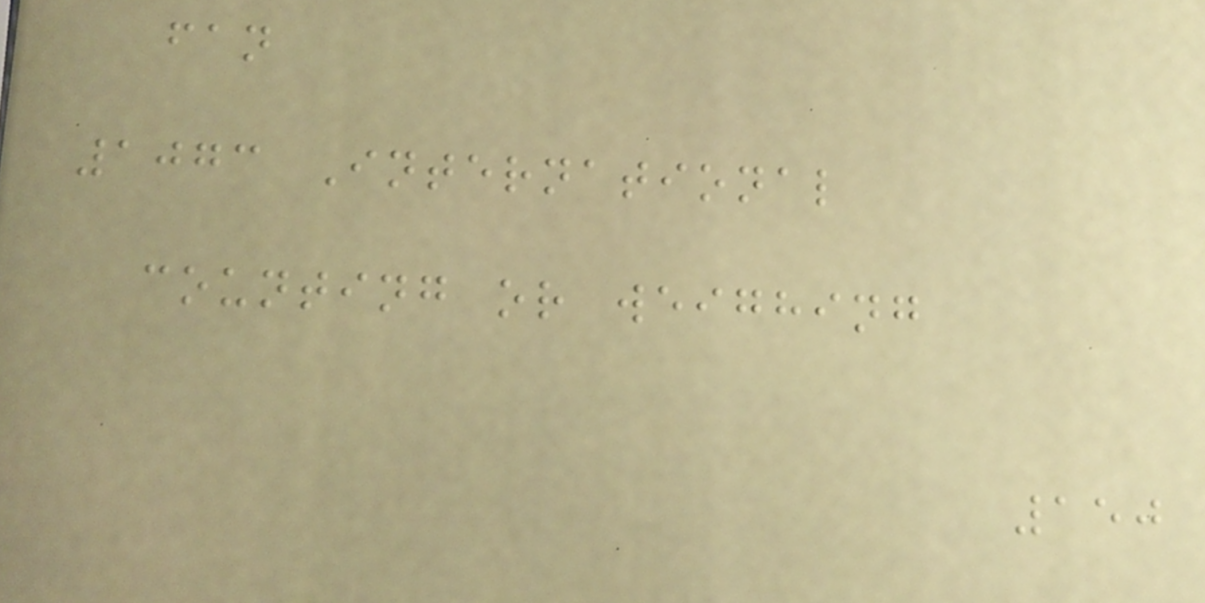fan
1073 International
counting or weighing
150
